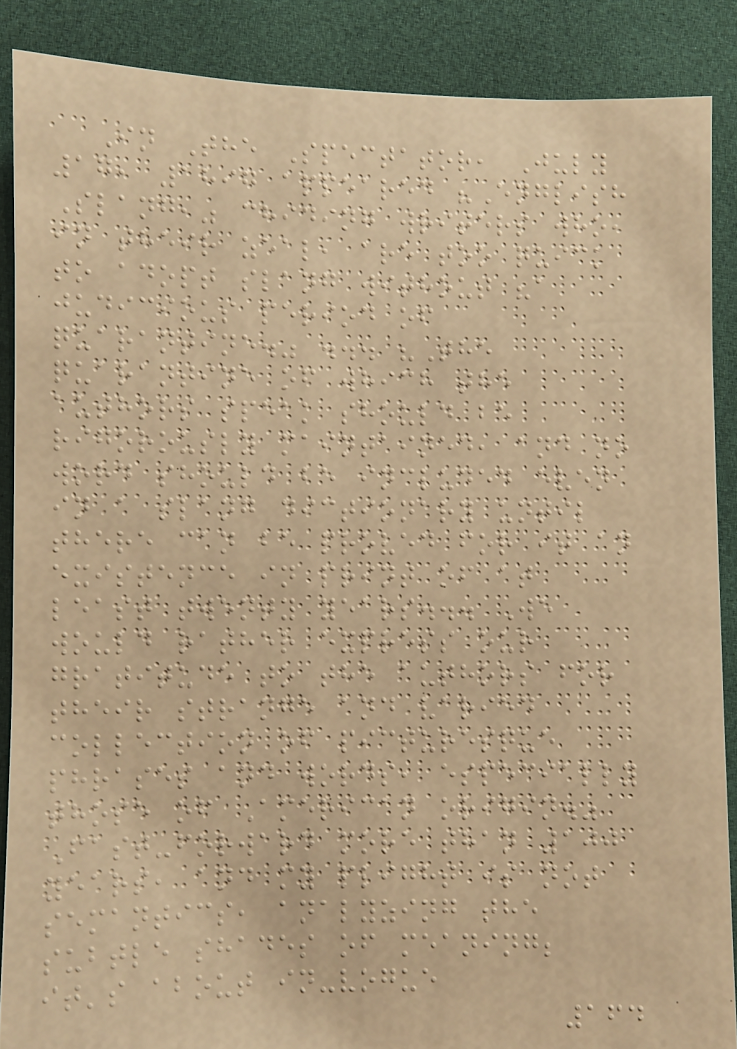In The Spectator, July
17, 1897 appeared "English
Slang," chiding writers who,
in their zeal, are too quick
to adopt slang without "a
judicious period of
quarantine." ... "The
quarantine of which the
authors speak should be
rigorously maintained, and no
word should be included even
in a slang dictionary until
there can be proved for it an
existence in print of at
least twenty years... We
would rather express our
gratitude to the authors for
their strange and varied
collection of picturesque
phrases and words, especially
those of American origin."
Fast-forward more than 100
years, and my plight is not
semantics, analyzing the
subtle shades of meaning;
it's about in-vogue
164
